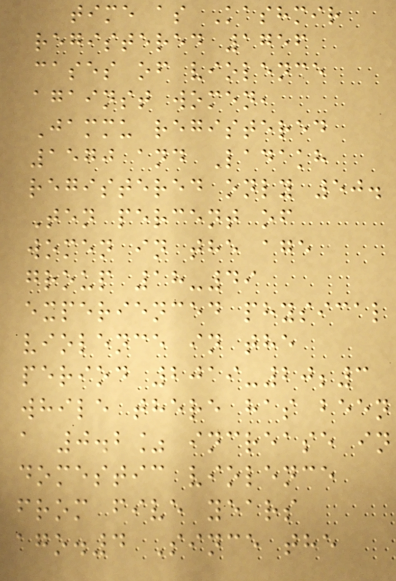time as Kashmir
registered 1756
cases of violence
against women,
Jammu registered
1570 and Ladakh
registered only 50.
Ten percent of
women in the age
group 18-49
experienced physical
violence in the
period 2019-20;3
while there has been
a 0.2% increase in
domestic violence
from five years
ago.4 Since the
